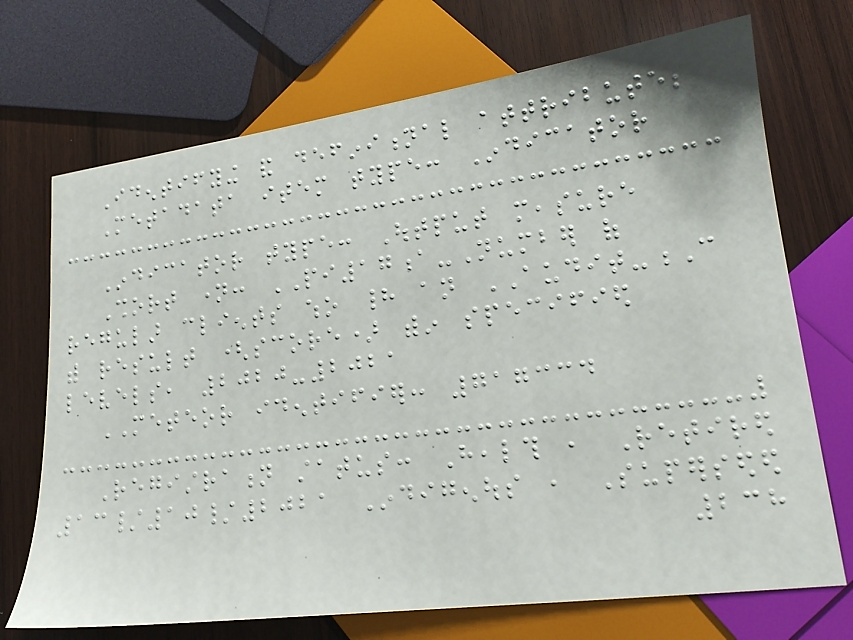Identifying and definitional attributes
Metadata item type: Indicator
Indicator type: Output measure
Short name: PI17a-Number of
regular clients who had an AUDIT-C
with result (score) within specified
levels, 2020-2021
METEOR identifier: 717334
Registration status: Health , Retired
13/10/2021 Indigenous , Superseded
238
